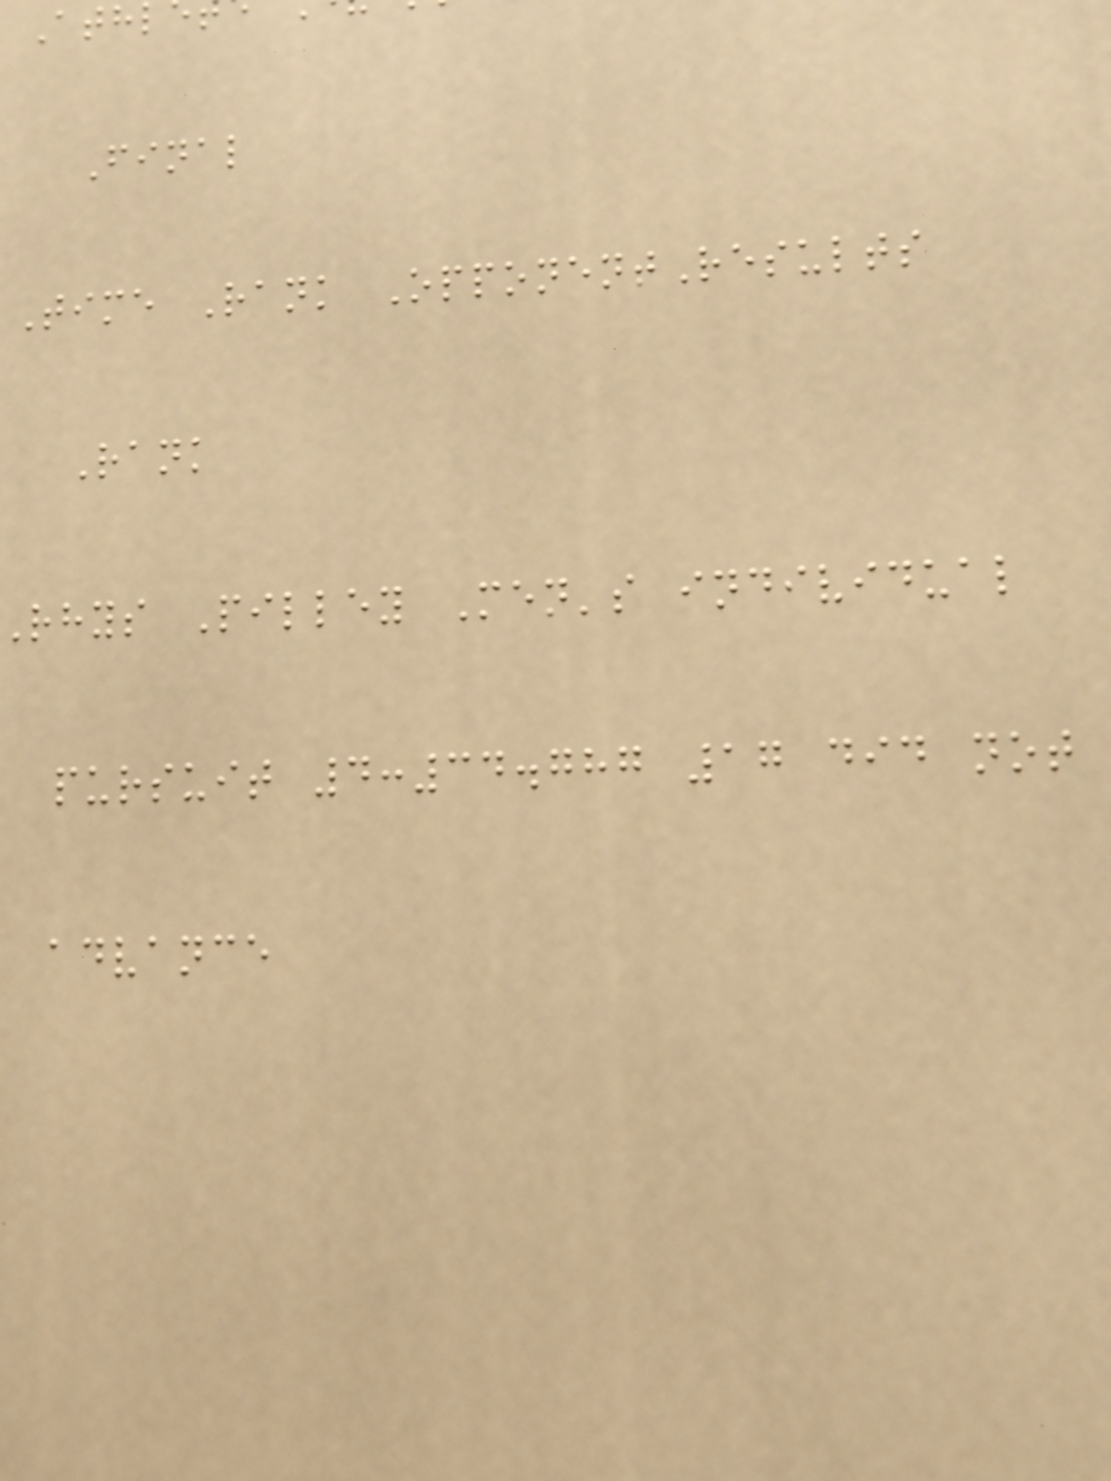Final
Time Rank OpponentResults
Rank
rhys Pilley Men's individual
pursuit 4:34.787 17 did not
advance
